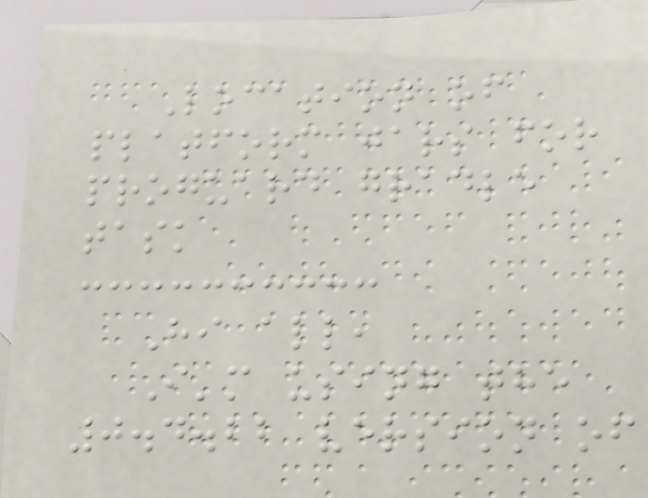Location of
platform jars for
proguard gradle
task
Hi all,
I'm using the
0.4.22 version of
